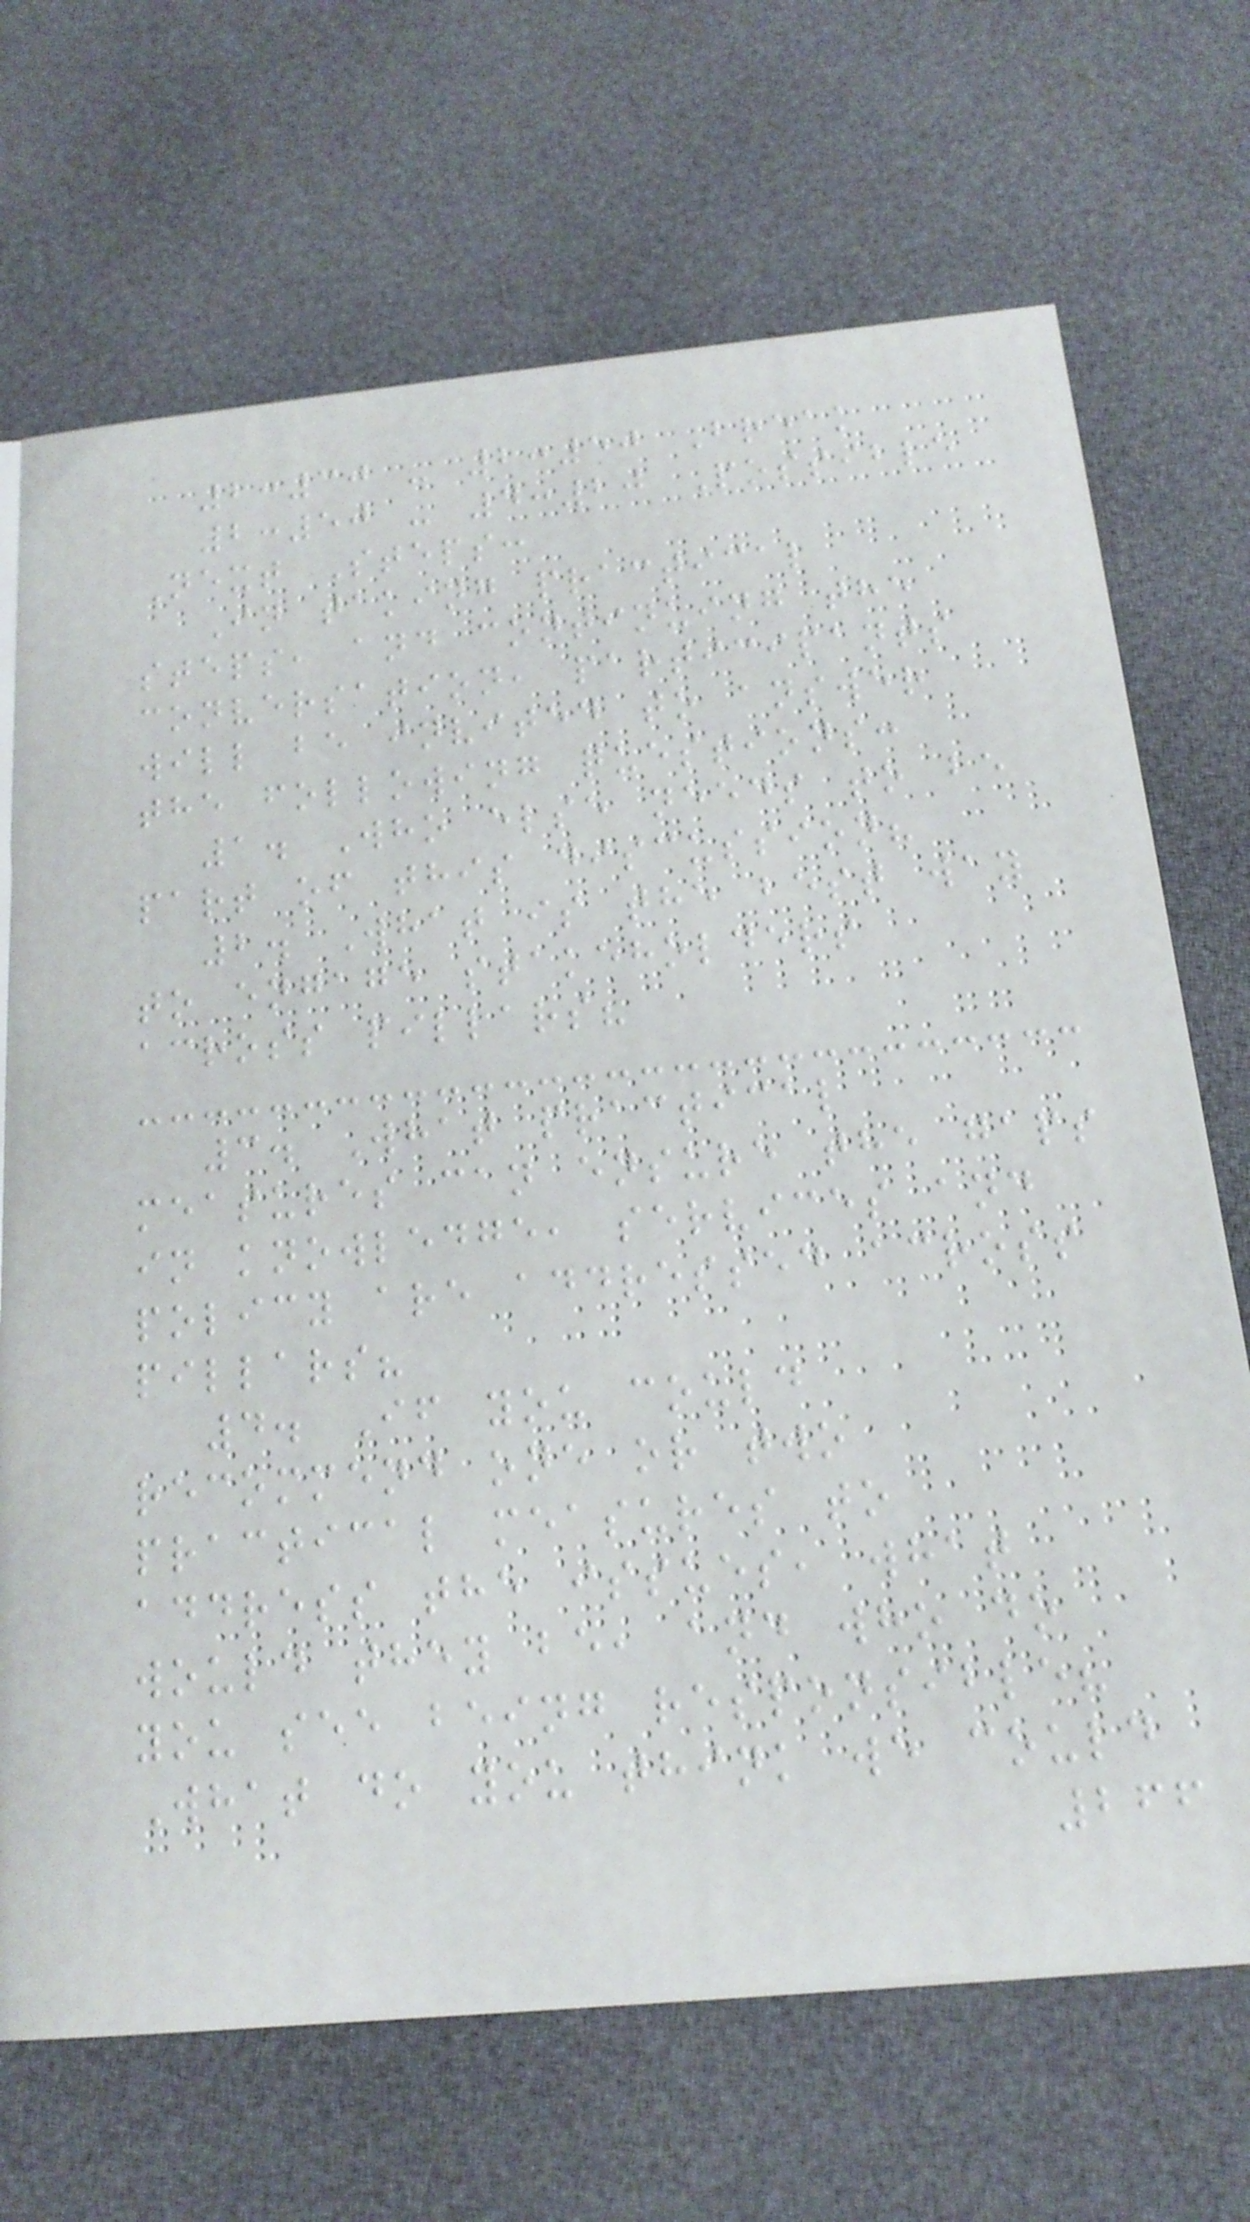2:30 - 2:50 Break
2:50 - 4:20 Possible
Next Steps:
In taking practical
steps, and continuing the
conversation, participants
will be invited to answer
the following questions:
1. Who else needs to be
part of this discussion?
2. What is the best way
to engage stakeholders
across pillars?
3. What practical
measures can ensure the gaps
in knowledge, services and
policy are addressed across
pillars?
4. If you could
recommend one or two
practical measures to
address the issues, what
would they be, and who do
you see being responsible?
What do you think we could
266
